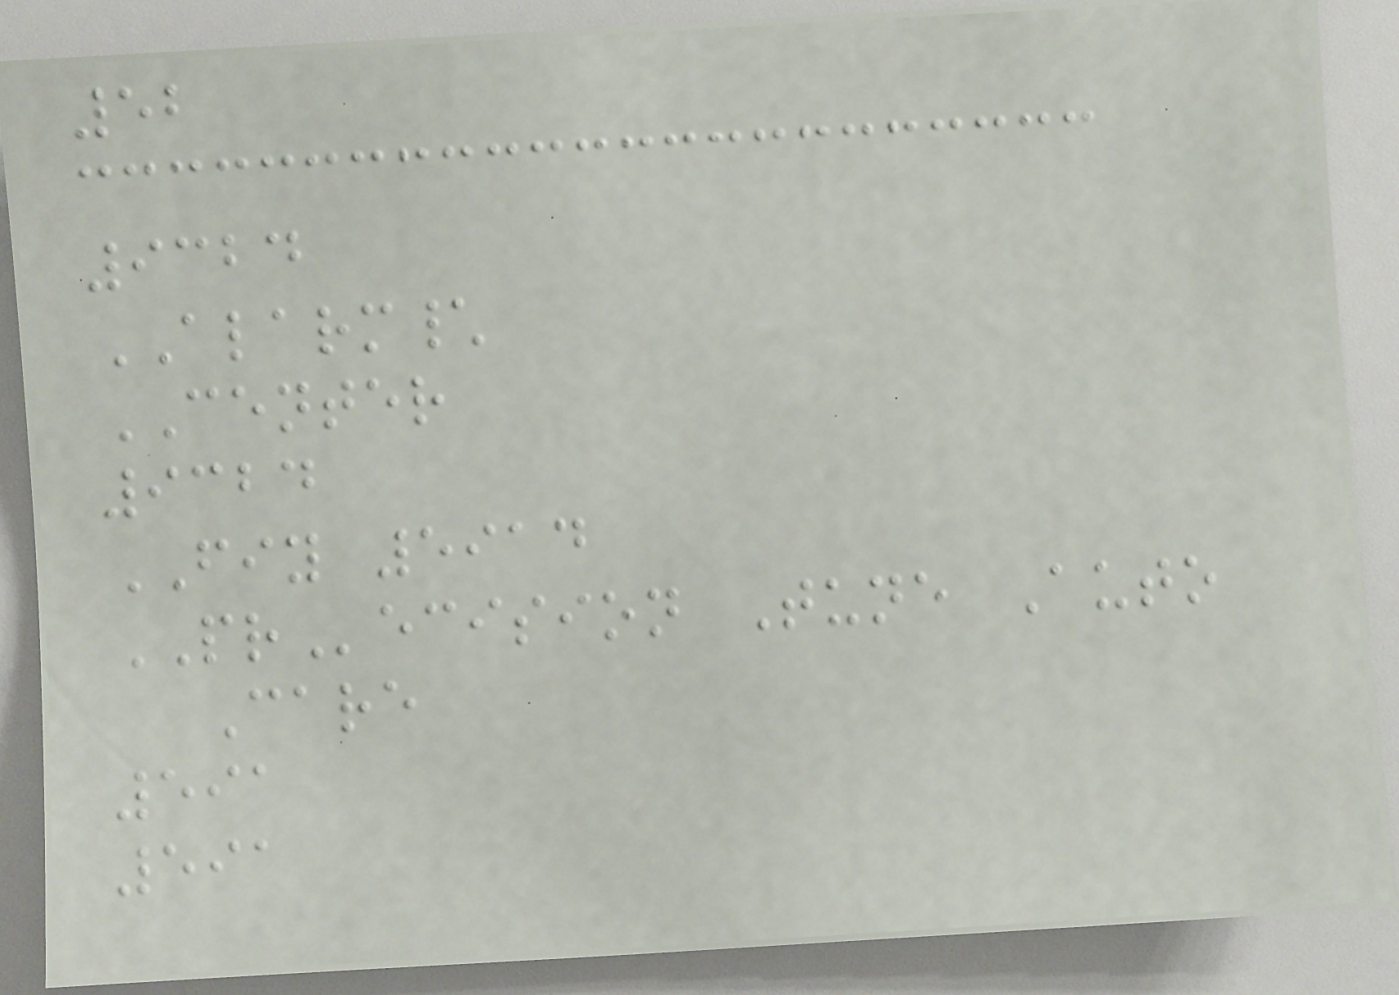52
9324
ALARM\
CENTER
9324
FIY 5914
PRecision Tune Auto
Care
591
591
